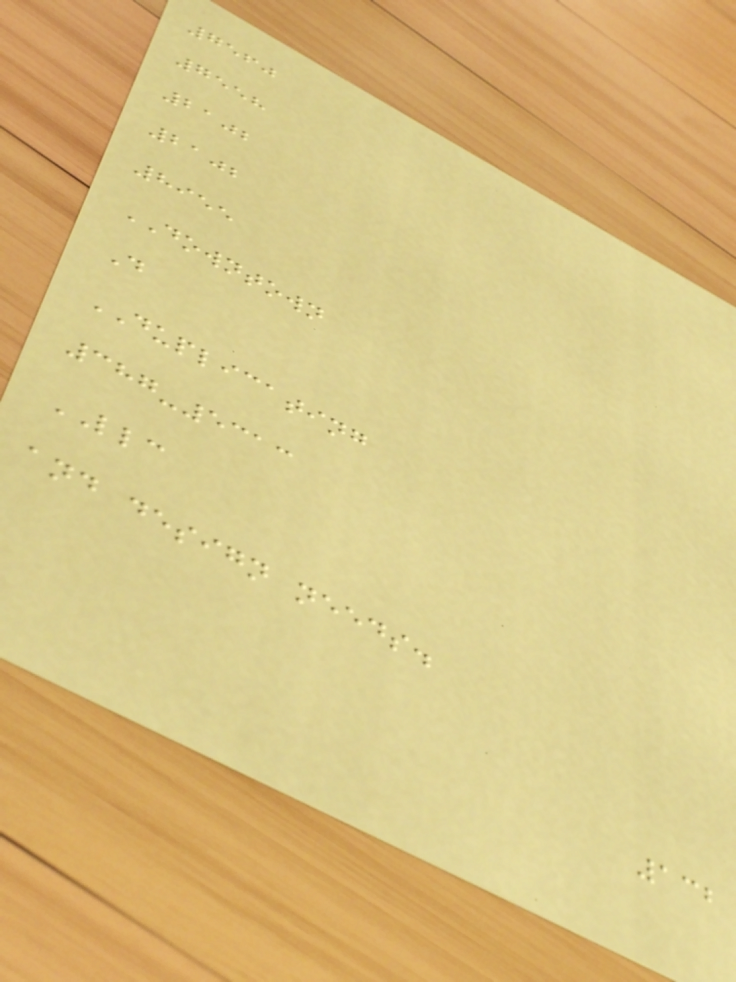7560
7558
2102
2102
8955
DOWNTOWN
D
DUPLICATING
387-5313
LLC
and design needs.
132
